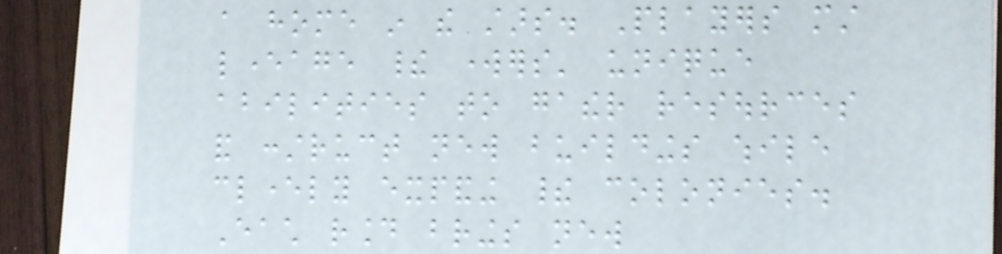a home in the stars. Players must
leverage their workers' unique
abilities to gather resources
and construct new buildings while
cleverly expanding their colonies.
Each round brings new
